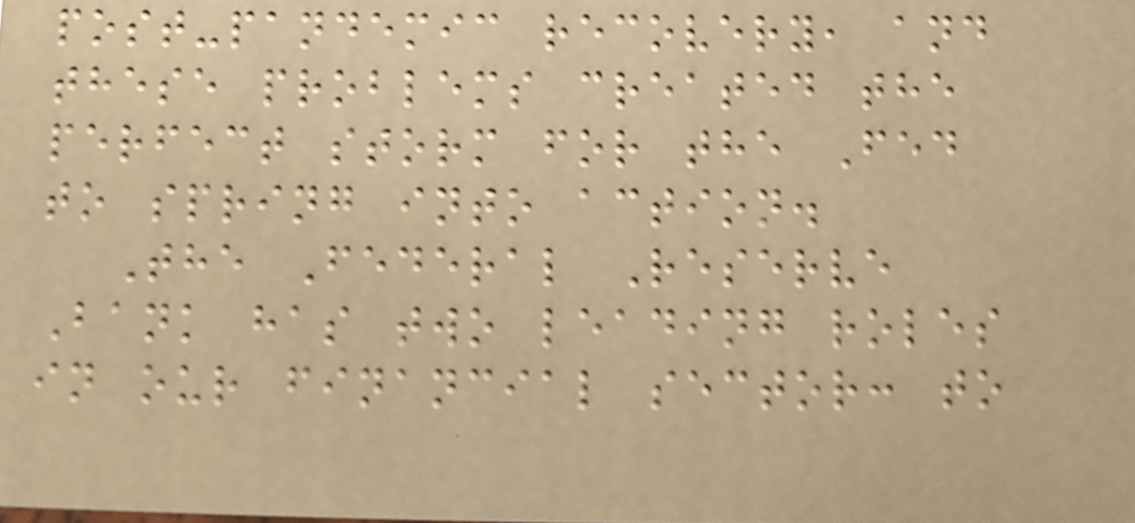post-pandemic recovery, and
these problems created the
perfect storm for the Fed
to spring into action.
The Federal Reserve
Bank has two leading roles
in our financial sector: to
